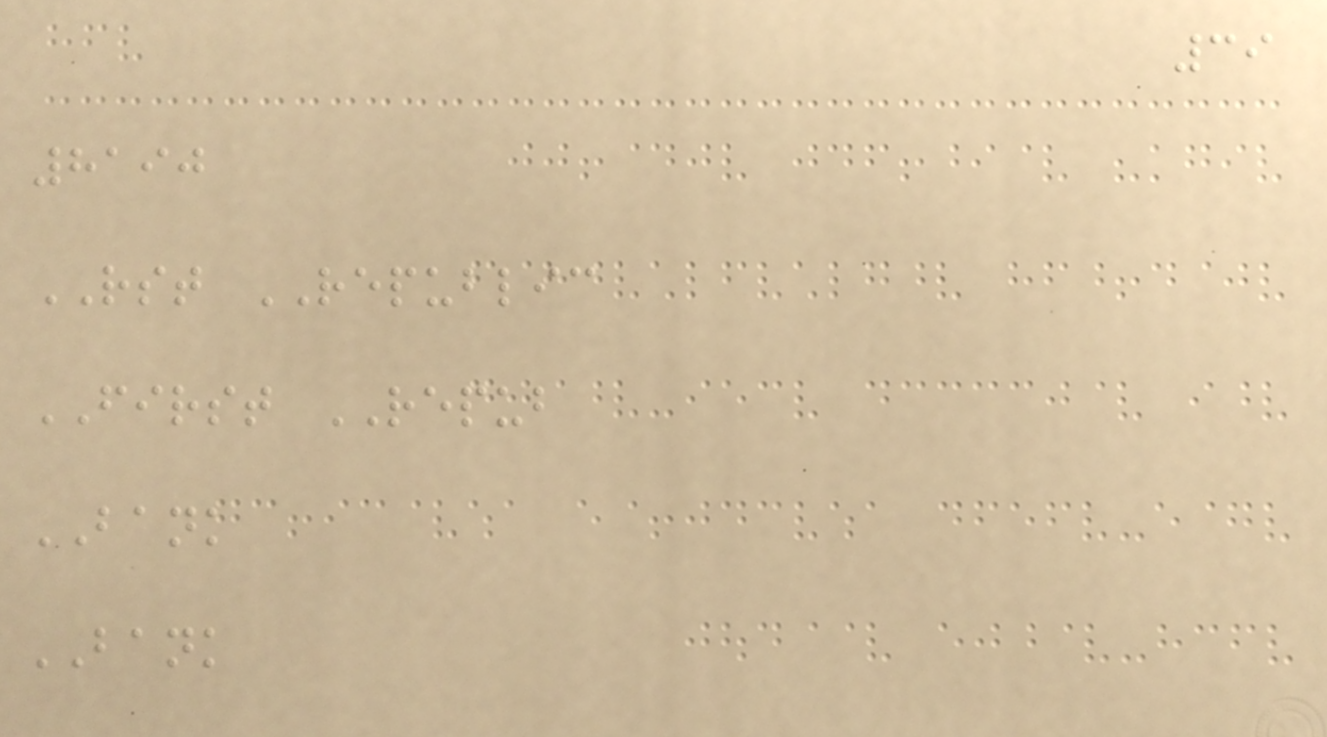39
8190
RST REPUBLIC
FIRST REPUB
BANK
BANK
